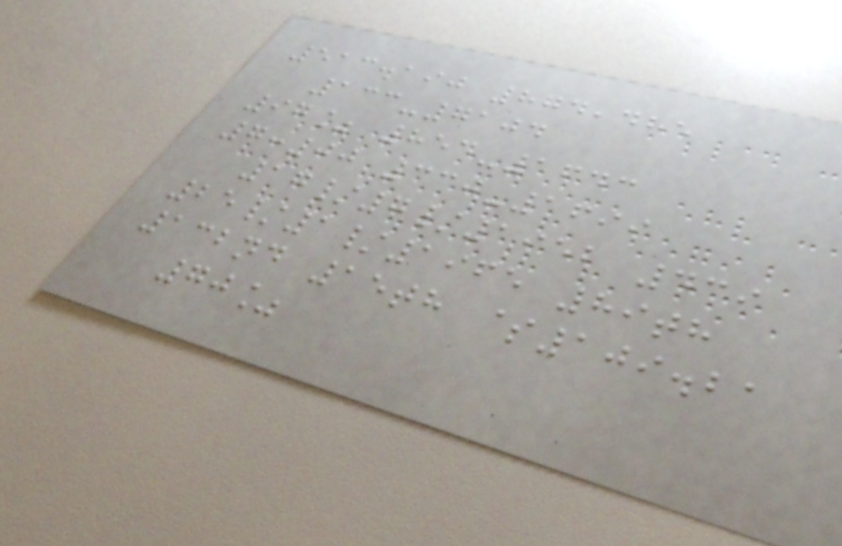513.190 874,485
133-7104
97% 854-1643
7:00 330-1699
17/7/1952 439
25/1/1965 89th
132nd 15th $109.21
70%
